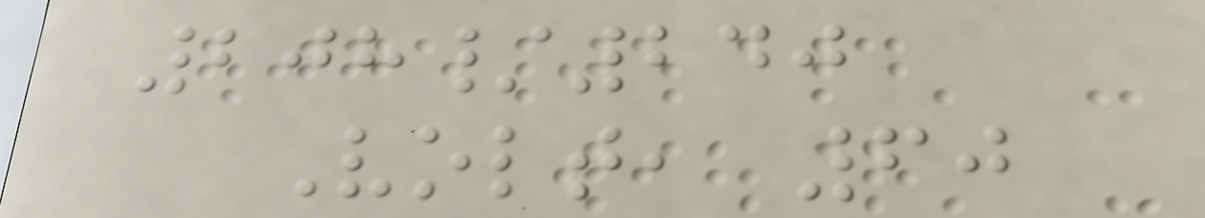208/240
Volt, 60
